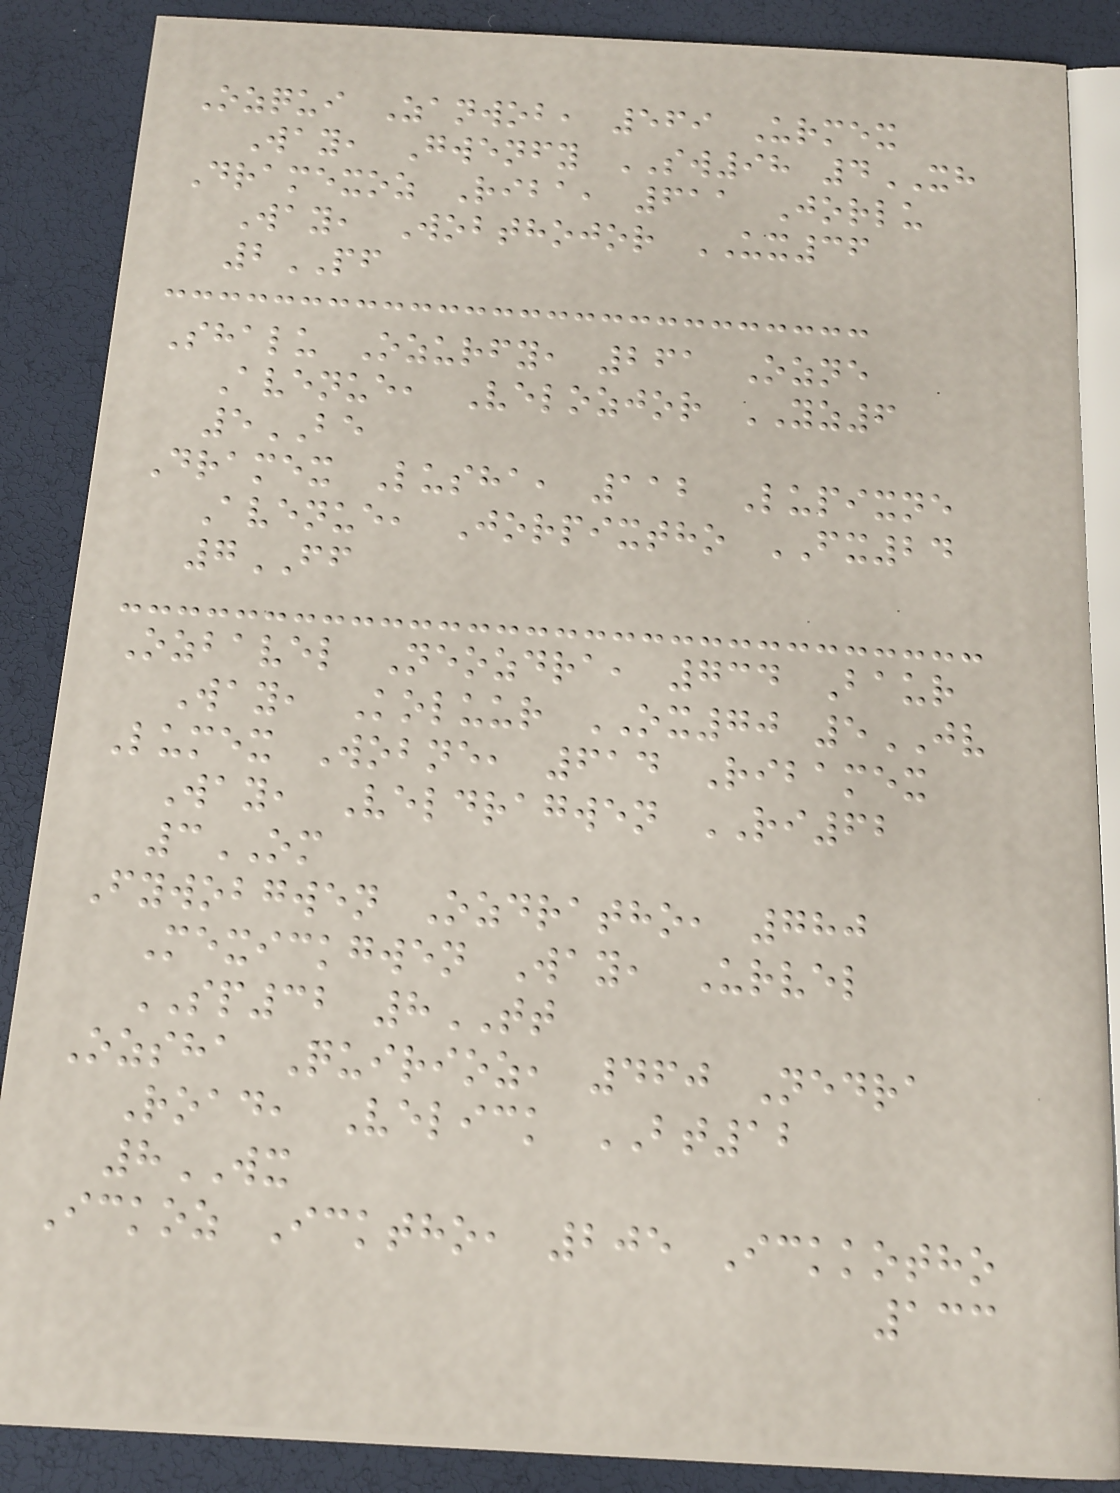Ozqui Zanwob, 569 Urmex
Way, Gwenfy SW98 4XH
Dramexoz Riba, 611 Jorlu
Way, Wobthojor UX36
2PF
Shalu Ozurfy, 261 Ozne
Avenue, Velozjor YZ6
5BE
Dramex Lusha, 112 Lupixne
Avenue, Jorpixtho FX24
7FF
Ozbavel Neozdra, 734 Baur
Way, Koluur OX70 5JV
Lumex Wobne, 614 Ribamex
Way, Veldragwen RI62
3OM
Fywobgwen Ozdratho, 780
Mexickgwen Way, Urvel
SP32 8TT
Ozsha Quirioz, 460 Nedra
Road, Velick BT12
8WX
Ickoz Icktho, 205 Ickkotho
133
